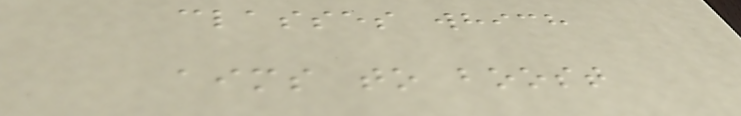classes which
aims to boost
